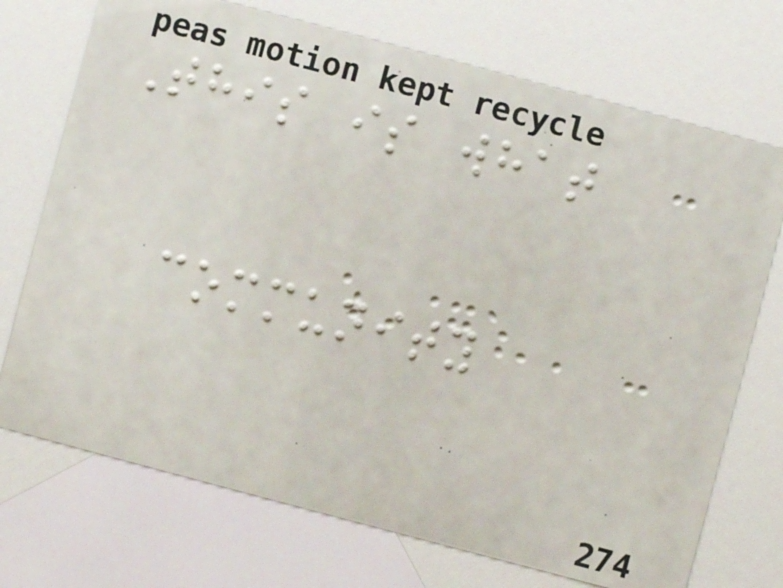This is what
community
